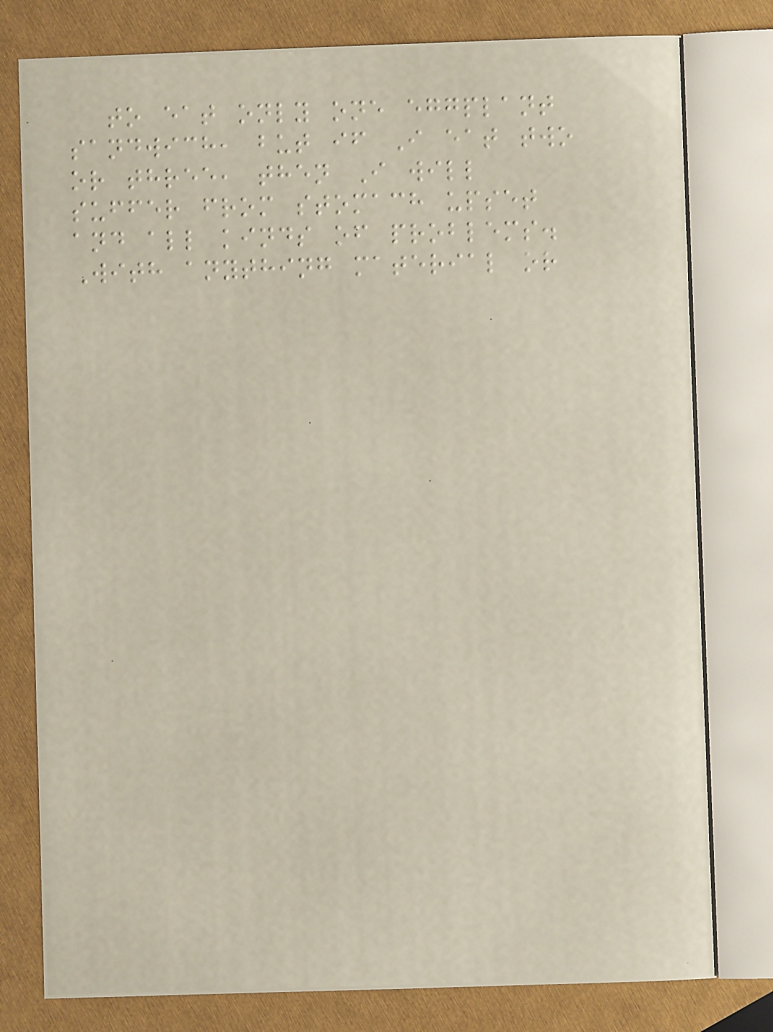to eat only one eggplant
sandwich, but if I eat two
or three, then I will
suffer from stomach upset
and all kinds of problems.
With anything material or
